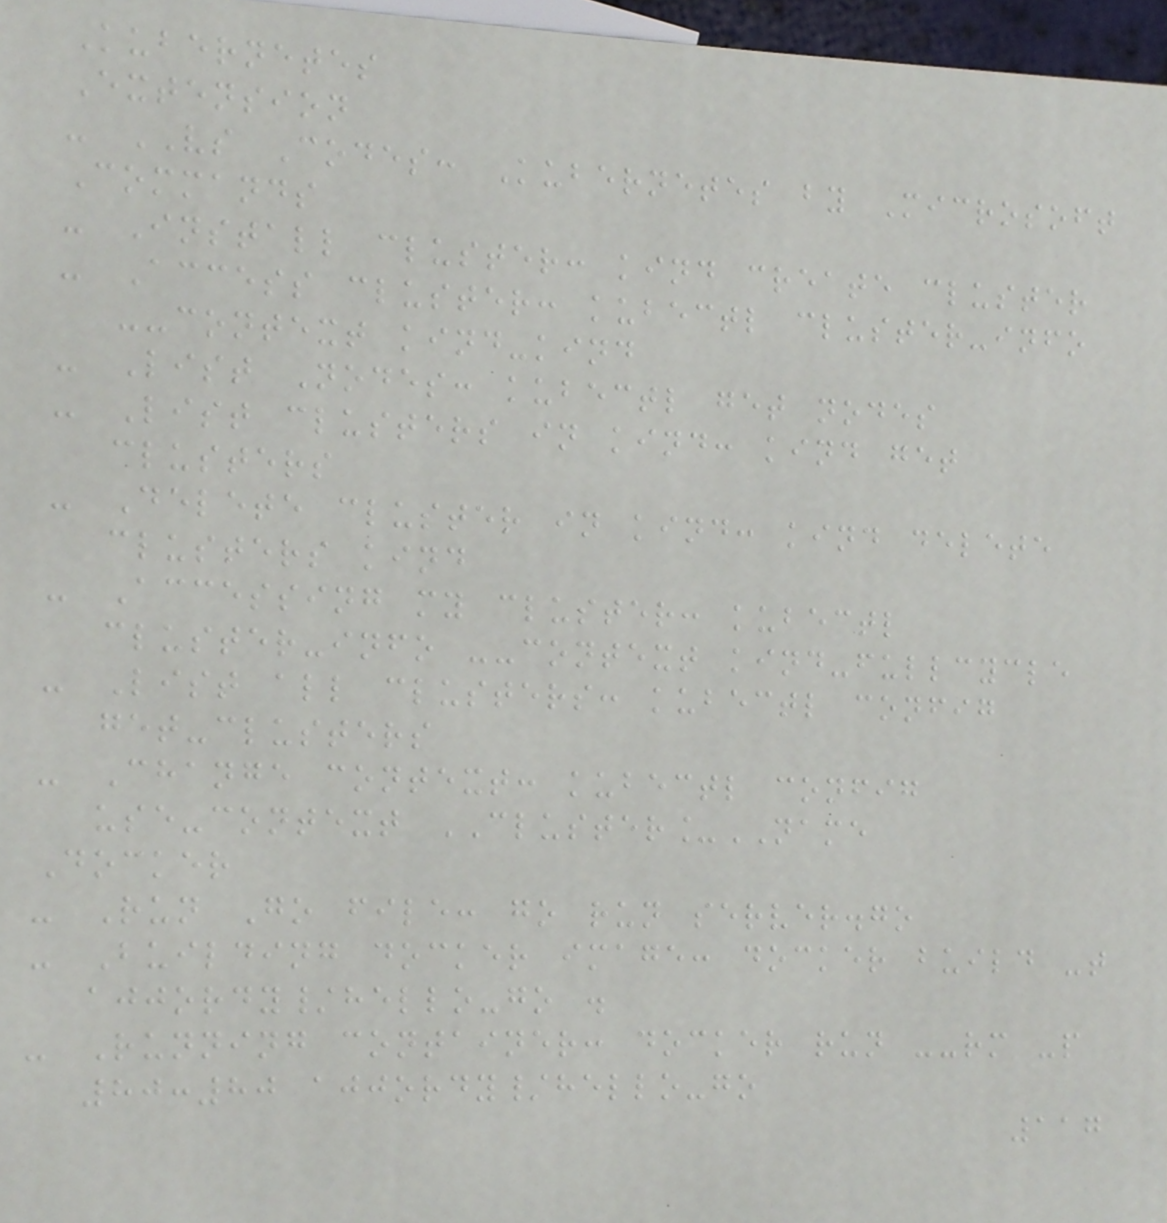Kubernetes
Extension
- VS Codes: Kubernetes by Microsoft
Commands
- Install cluster: kind create cluster
- Access cluster: kubectl cluster-info
--context kind-kind
- List Nodes: kubectl get nodes
- List clusters in kind: kind get
clusters
- Delete cluster in kind: kind delete
clusters kind
- Accessing my cluster: kubectl
cluster-info --context kind-fullcycle
- List all clusters: kubectl config
get-clusters
- Change context: kubectl config
use-context CLUSTER_NAME
Docker
- Run Go file: go run server.go
- Building docker image: docker build -t
ajjordy/hello-go .
- Running container: docker run --rm -p
80:80 ajjordy/hello-go
117
